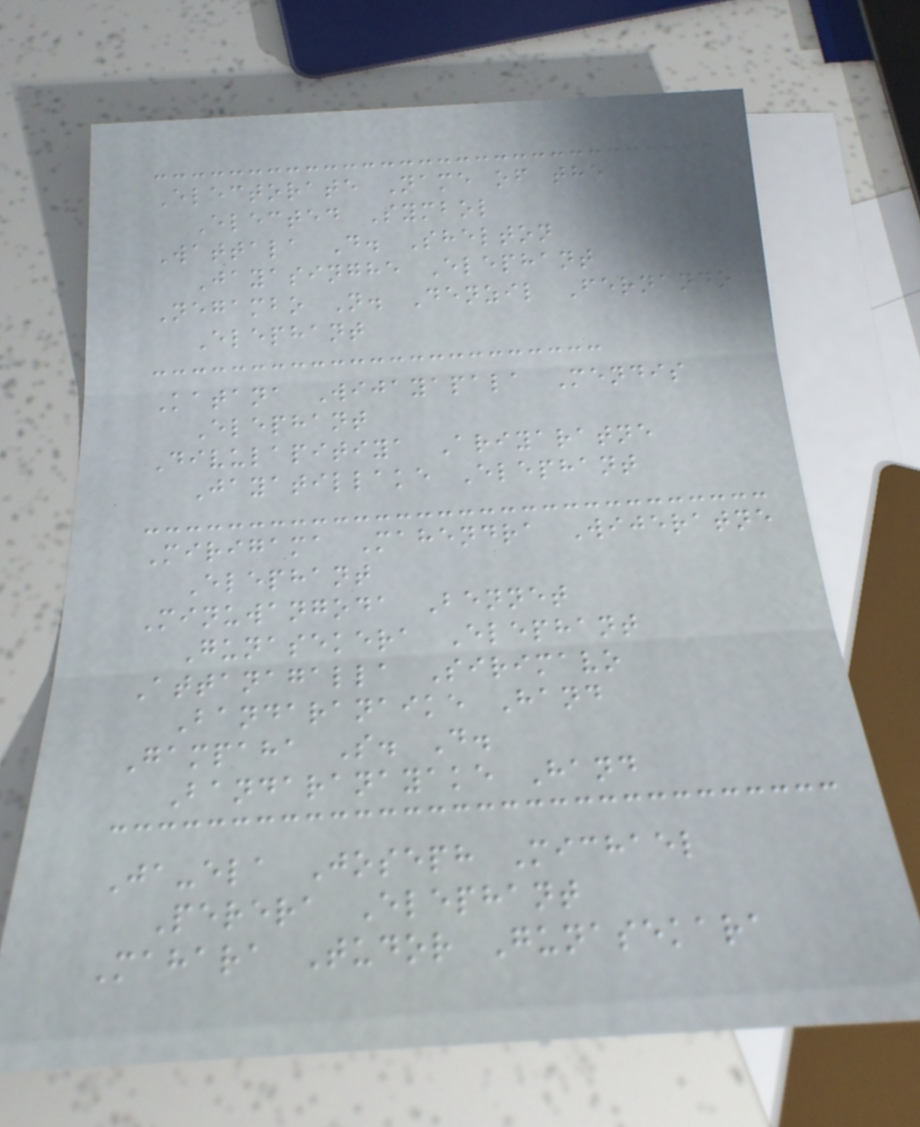Electorate Name of the
Elected Symbol
Wattala D. Shelton
Jayasinghe Elephant
Negambo N. Denzil Fernando
Elephant
Katana Wijayapala Mendis
Elephant
Divulapitiya Ariyaratne
Jayatillake Elephant
Mirigama Mahendra Wijeratne
Elephant
Minuwangoda Bennet
Gunasekera Elephant
Attanagalla Sirimavo
Bandaranaike Hand
Gampaha S. D.
Bandaranayake Hand
Ja-ela Joseph Michael
Perera Elephant
Mahara Tudor Gunasekara
